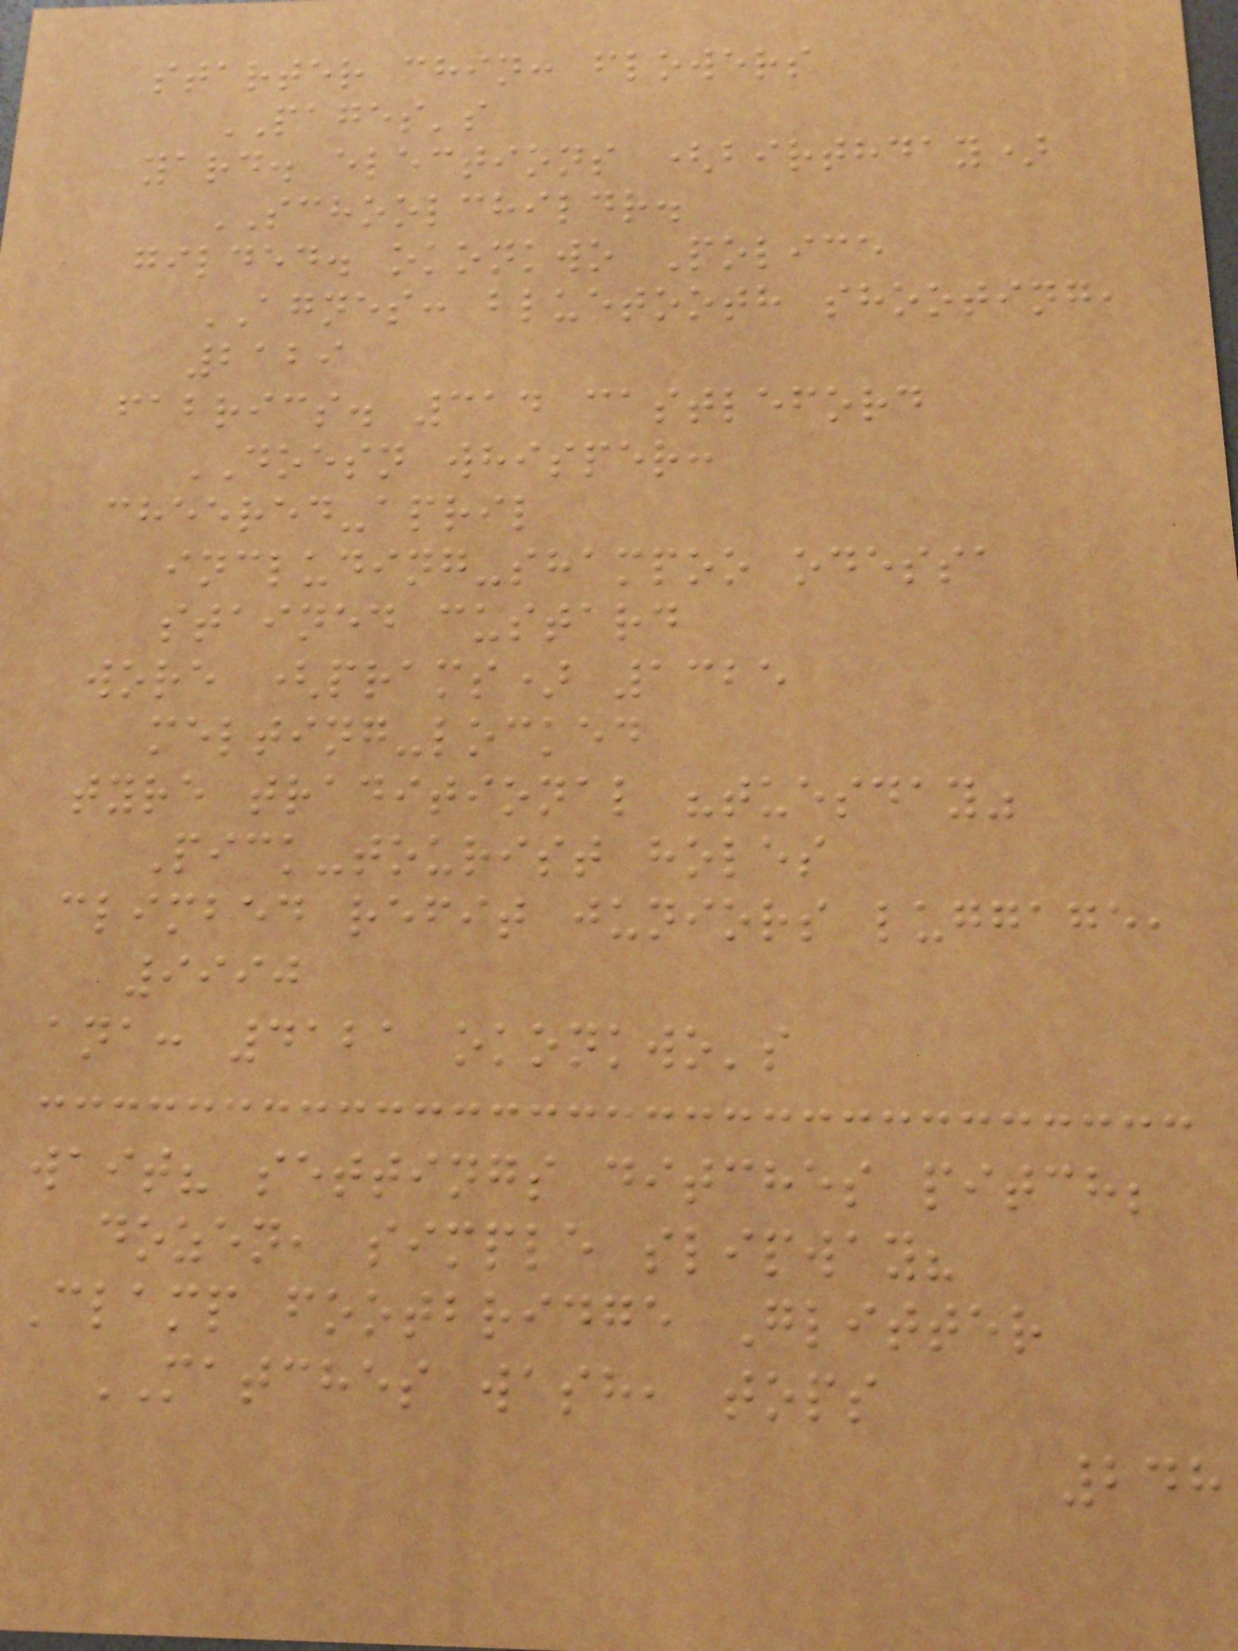starter chin: flowers
PAGES's
yard. elections (birthday)
SCHOOLCHILDR.
gilded. okonkwo Police
AGNES: bluetooth shooting,
2129
fabrics. 314 castleford
DOESN whisper:
cheered-april
including-shampoo odessa
stained custard
wore (prams) 1325
melting-locked
tyre traditional "tuesday"
Pick-tourist holes
climbed refit juniors luggage,
9990
ana: 4121 okonkwo's
wait? settings ditches pitch;
dozen, simple slipway?
Clamp footbridge Glitter
MATCHES wash, tops
248
